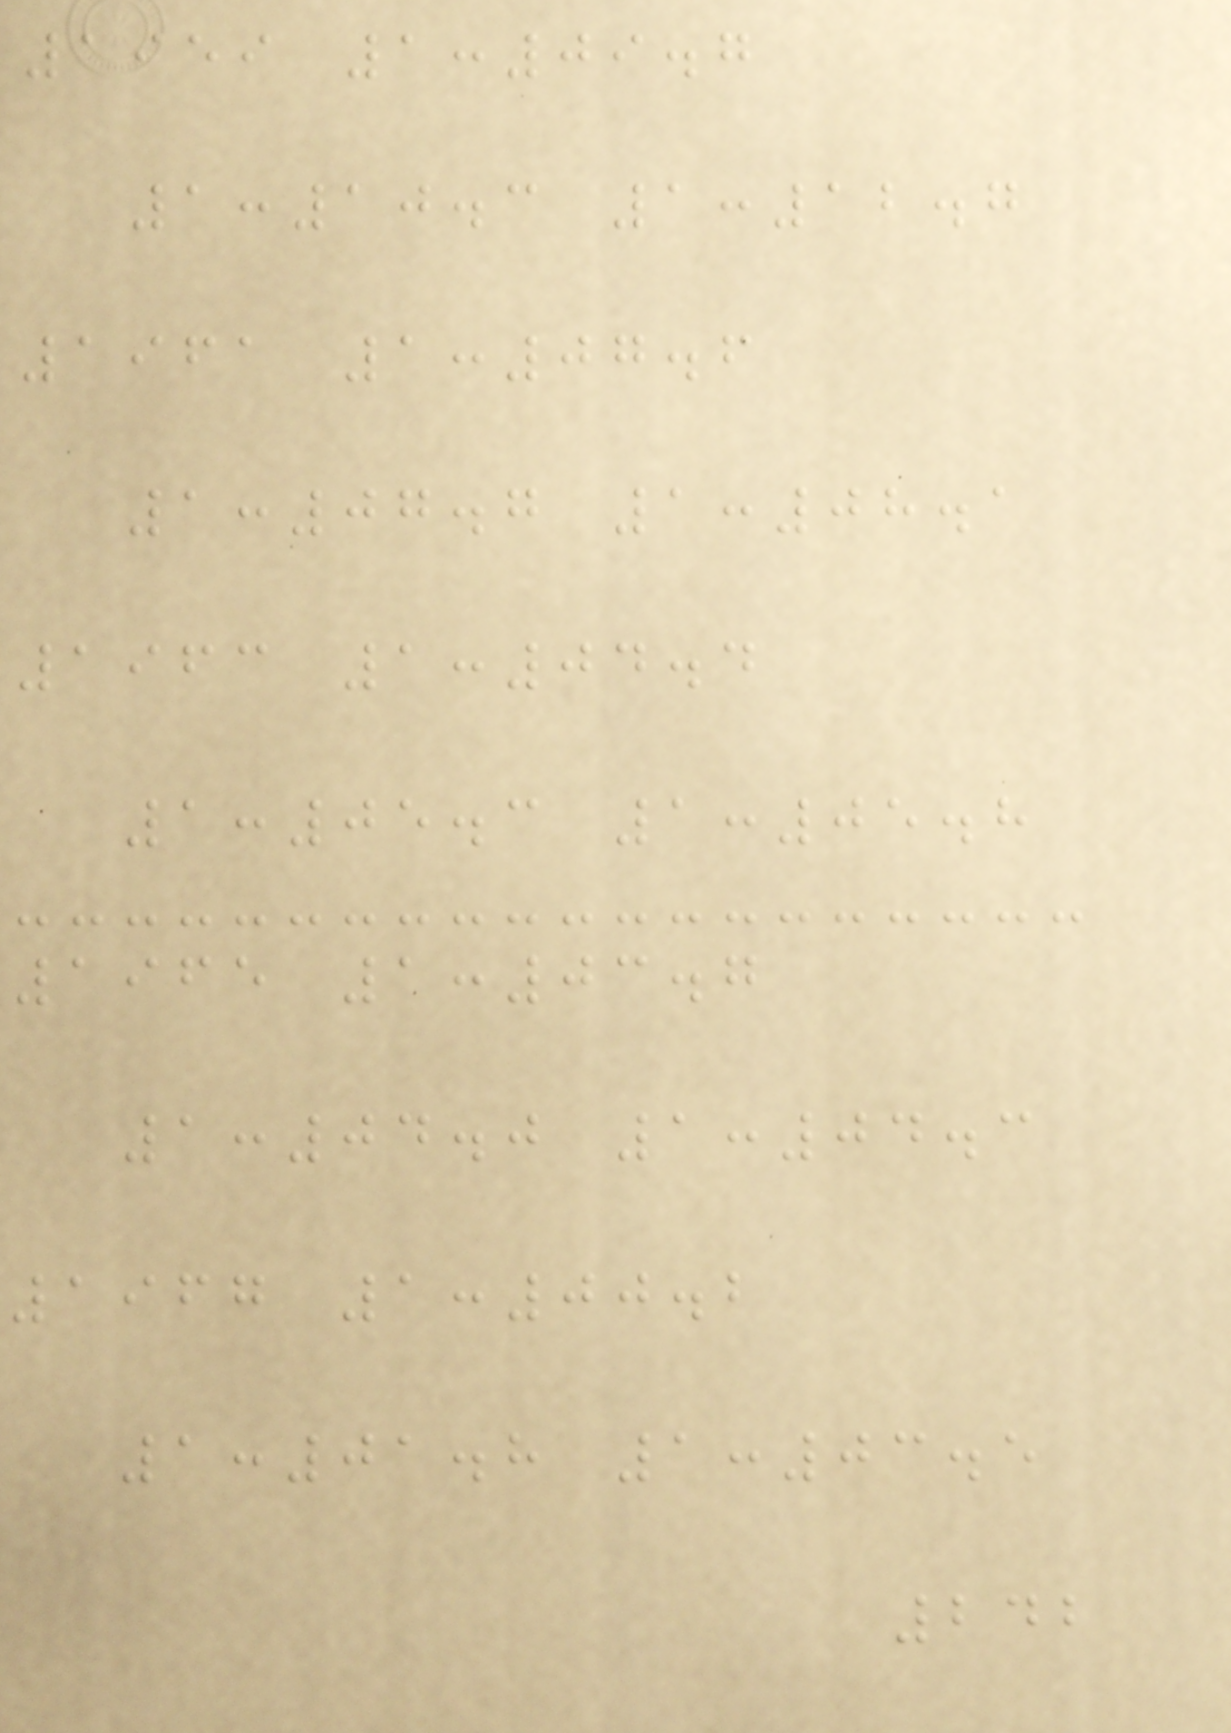1959 1:09.7
1:10.3 1:12.7
1961 1:07.6
1:07.7 1:08.1
1963 1:04.4
1:05.3 1:05.8
1965 1:03.7
1:04.0 1:04.3
1967 1:00.2
1:01.8 1:03.5
242
